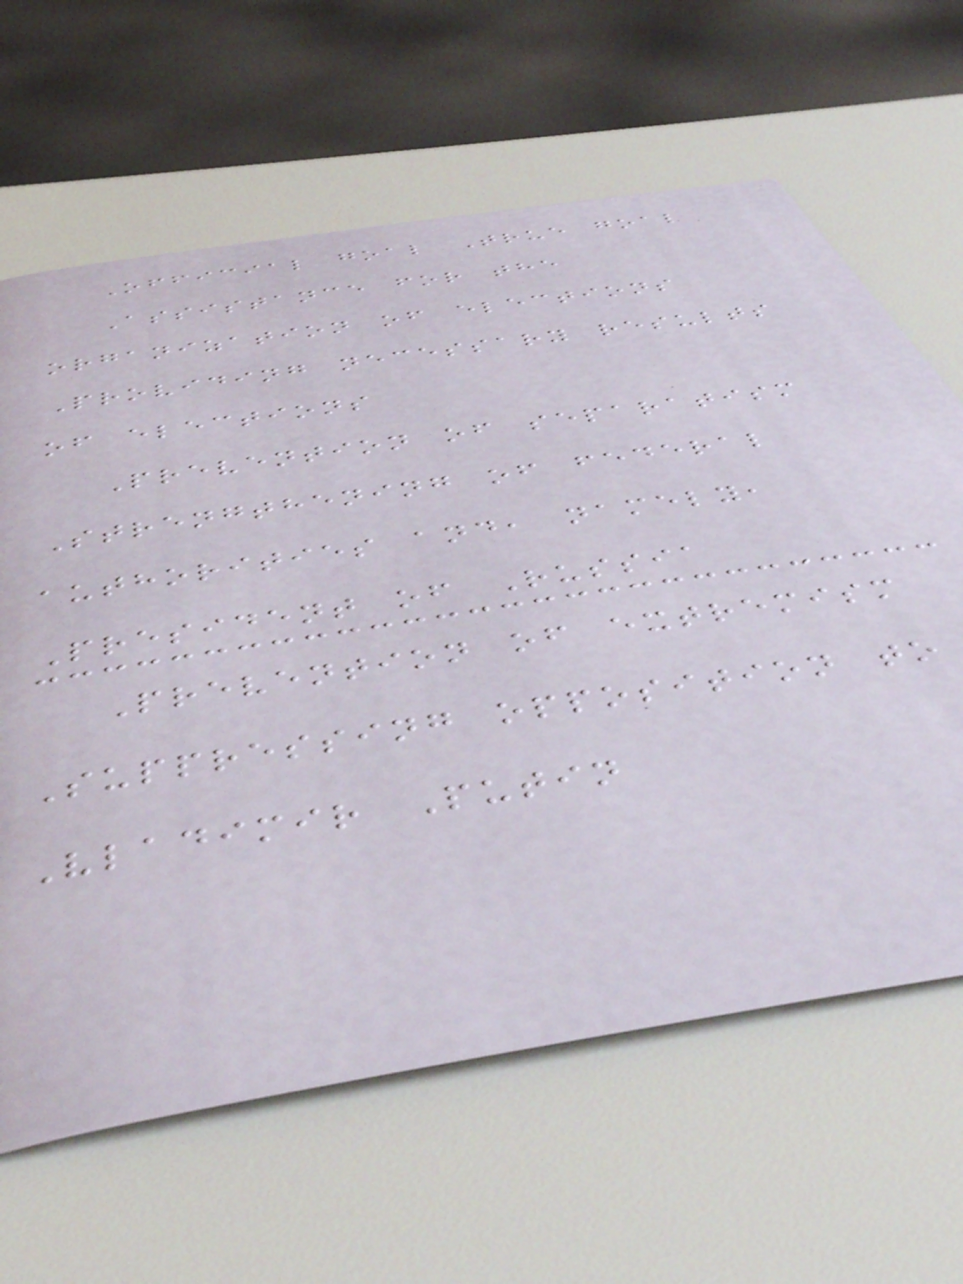Official goal True goal
Assistance for the
organization of elections
Providing necessary results
of elections
Prevention of separatism
Strengthening of federal
authorities and, namely,
President of Russia
Prevention of extremism
Suppressing opposition to
Vladimir Putin
